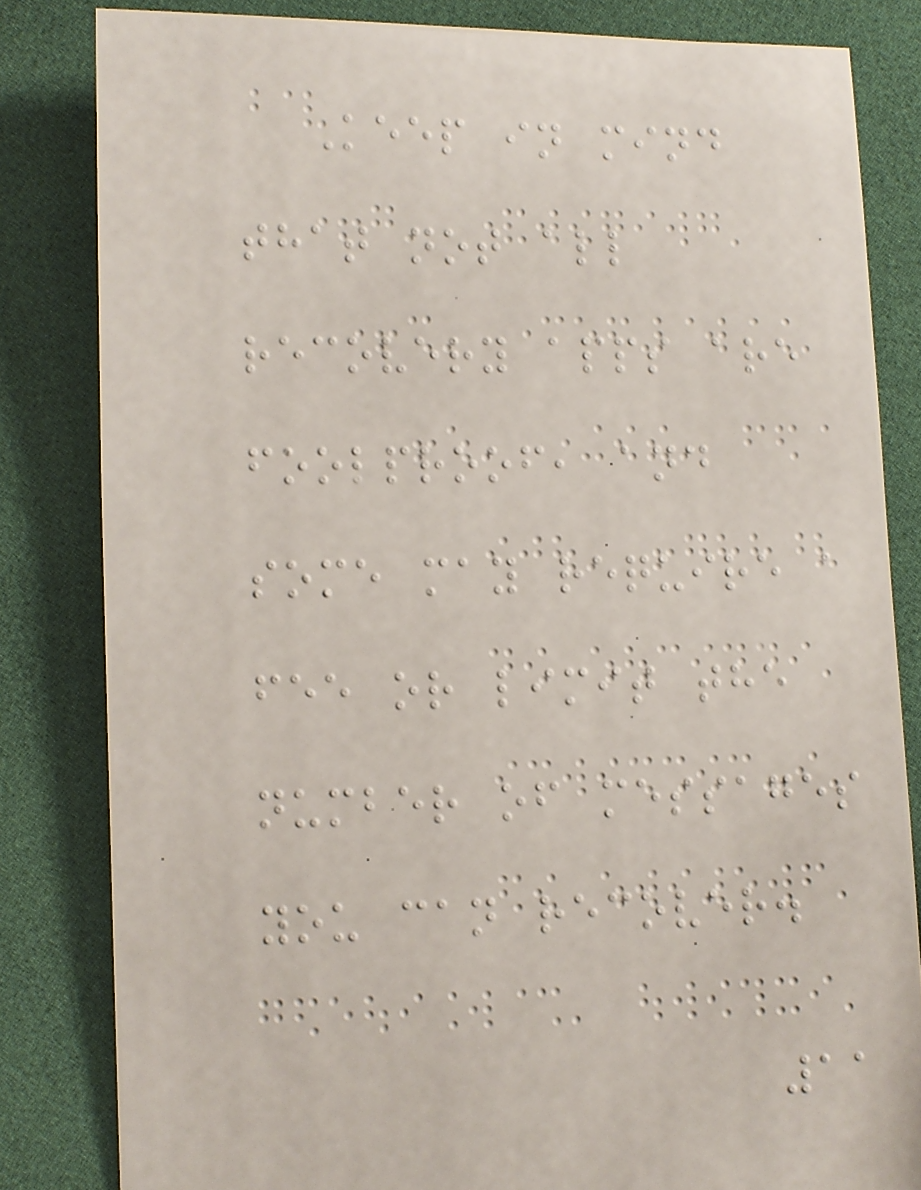Keep in mind
that not all
recovery apps are
foolproof, and
some may require a
fee or limit the
number of messages
you can recover.
11
